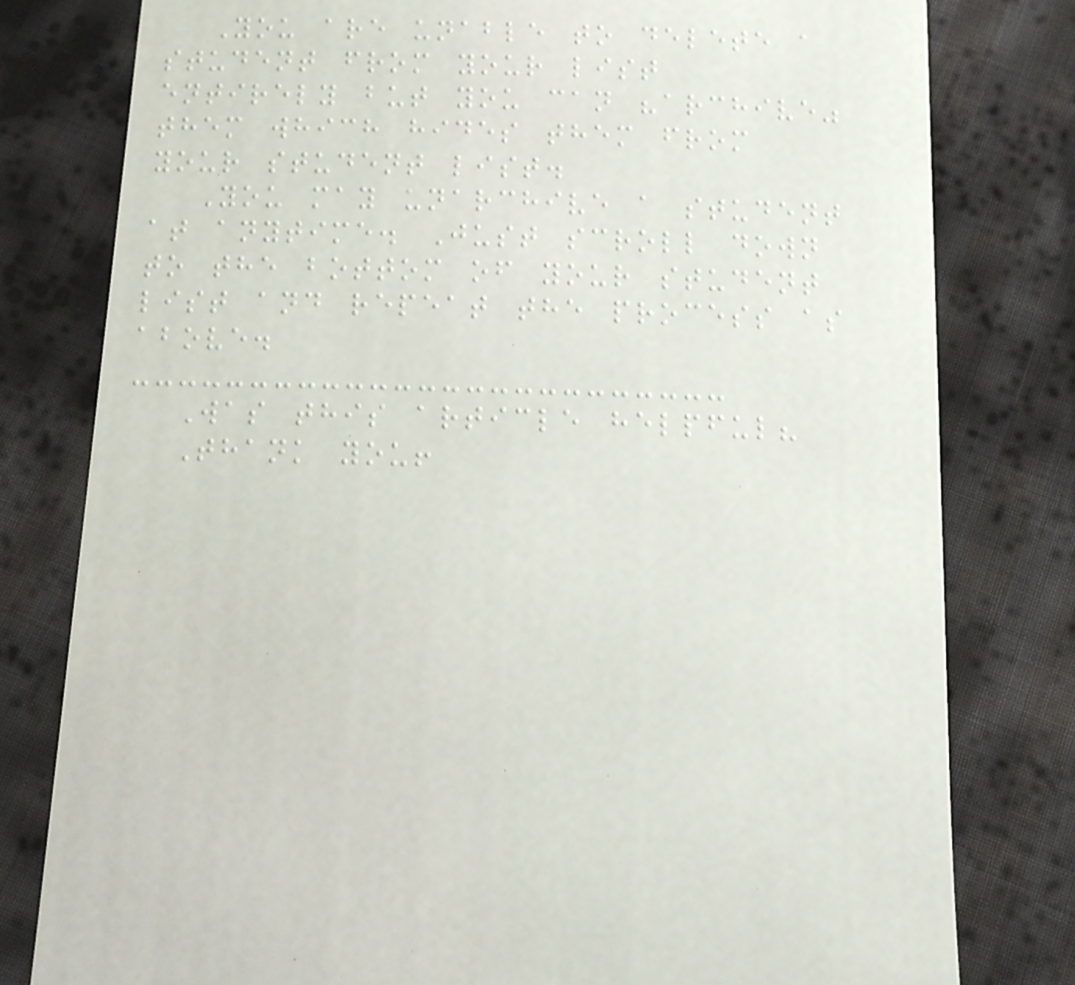You are unable to delete a
student from your list
entirely but you can "archive"
them which hides them from
your student list.
You may unarchive a student
at anytime. Just scroll down
to the bottom of your student
list and repeat the process as
above.
Was this article helpful?
Thank you!
